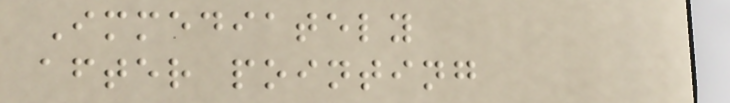Immediately
after pointing
